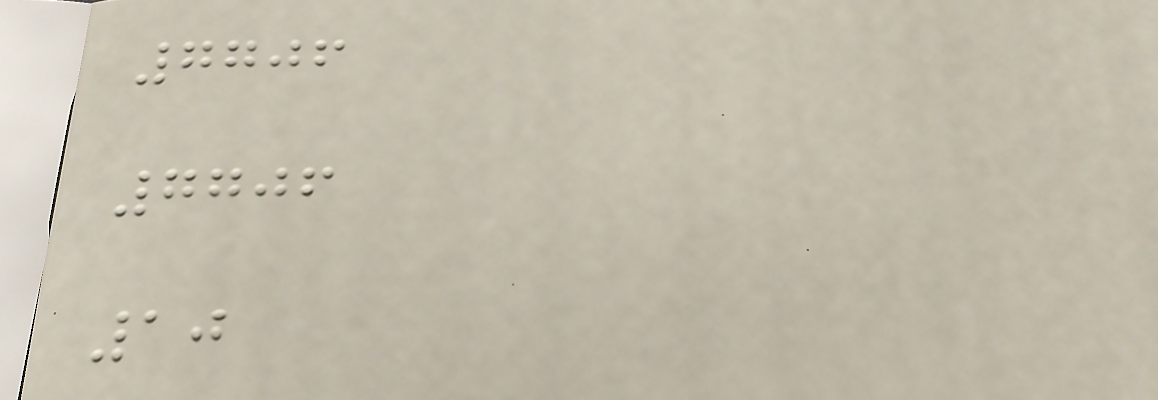7706
7706
10
